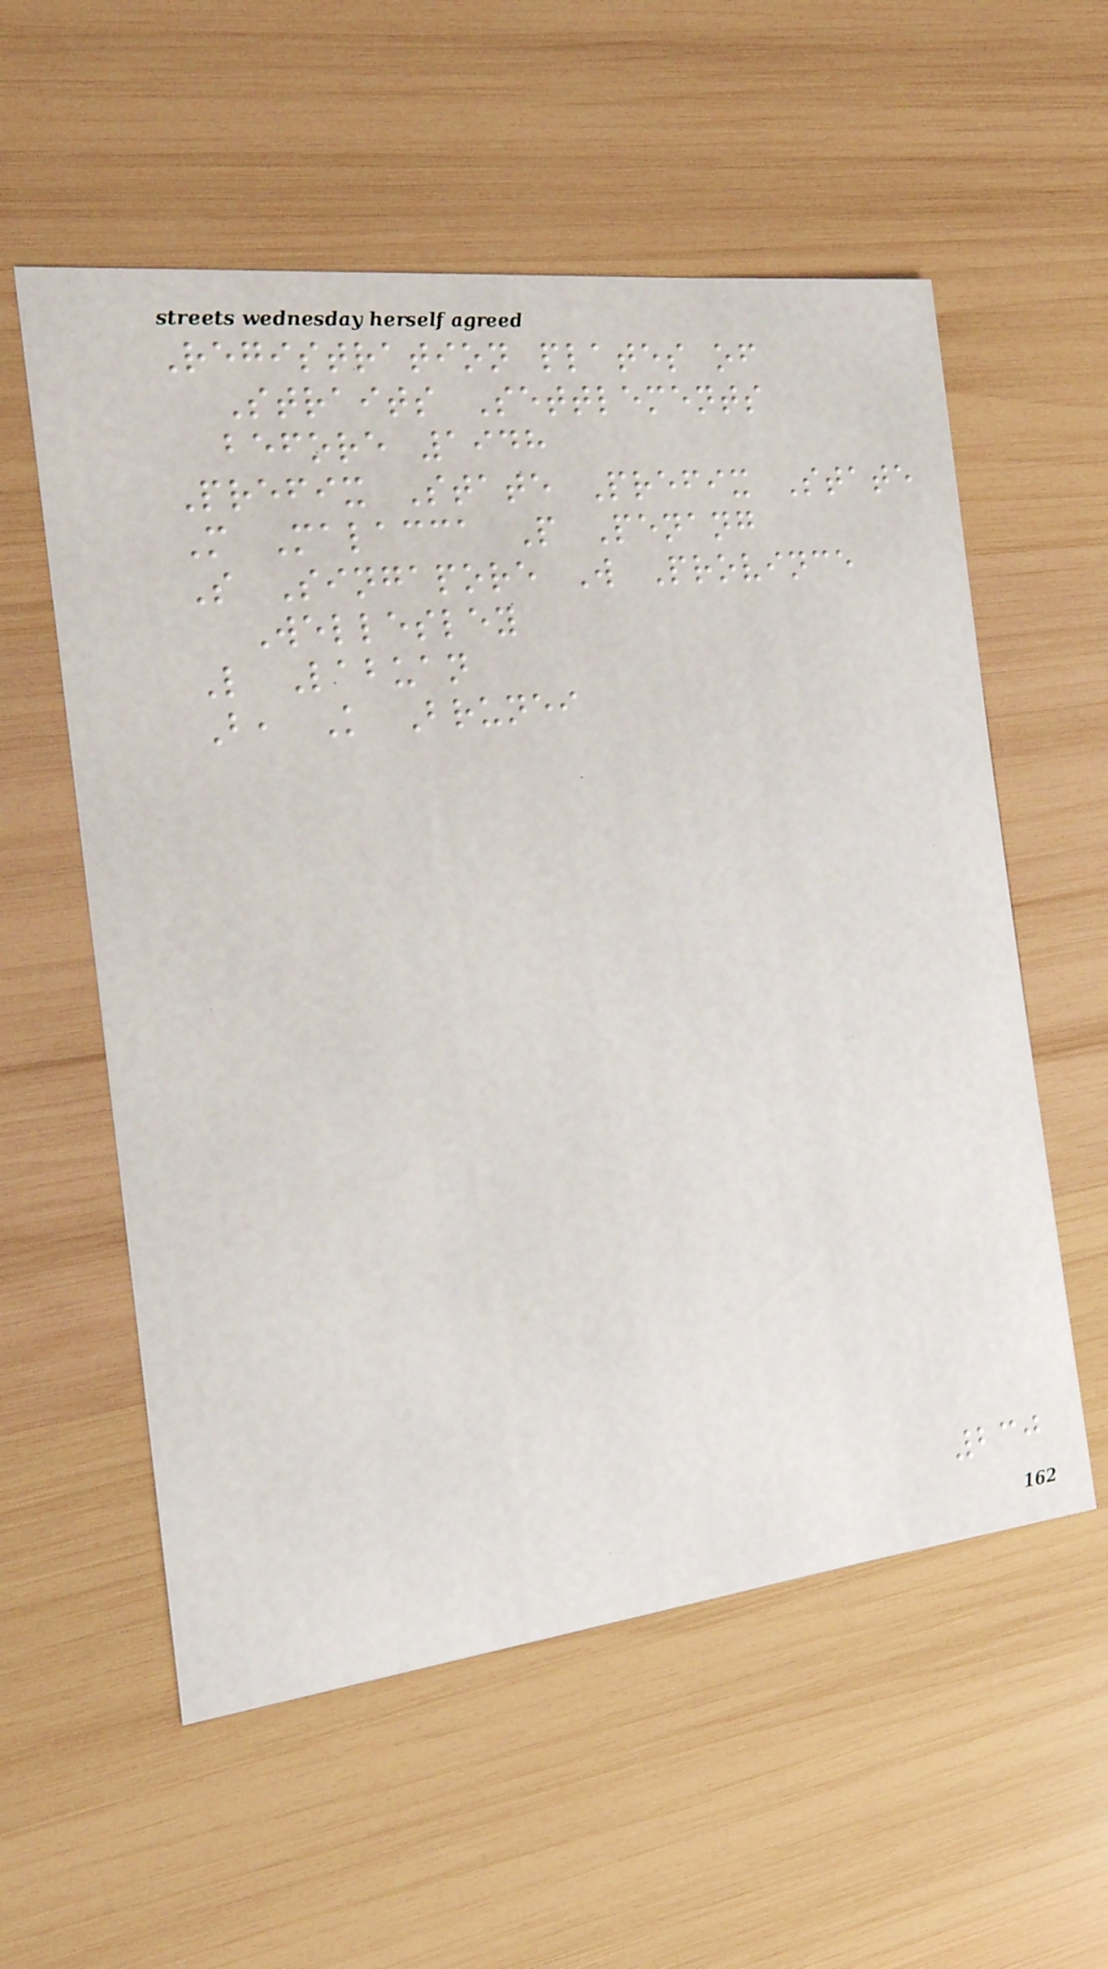Registration plates of
Straits Settlements
before 1948
Prefix State Prefix State
M Malacca P Penang
S Singapore W Province
Wellesley
L Labuan
B, K Brunei
230
